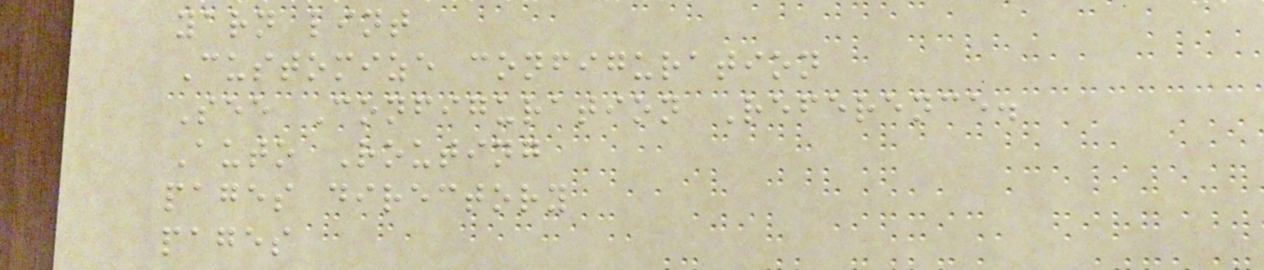yarn lint
Customize configuration
See Configuration Reference.
Auto Routing
pages directory
pages
